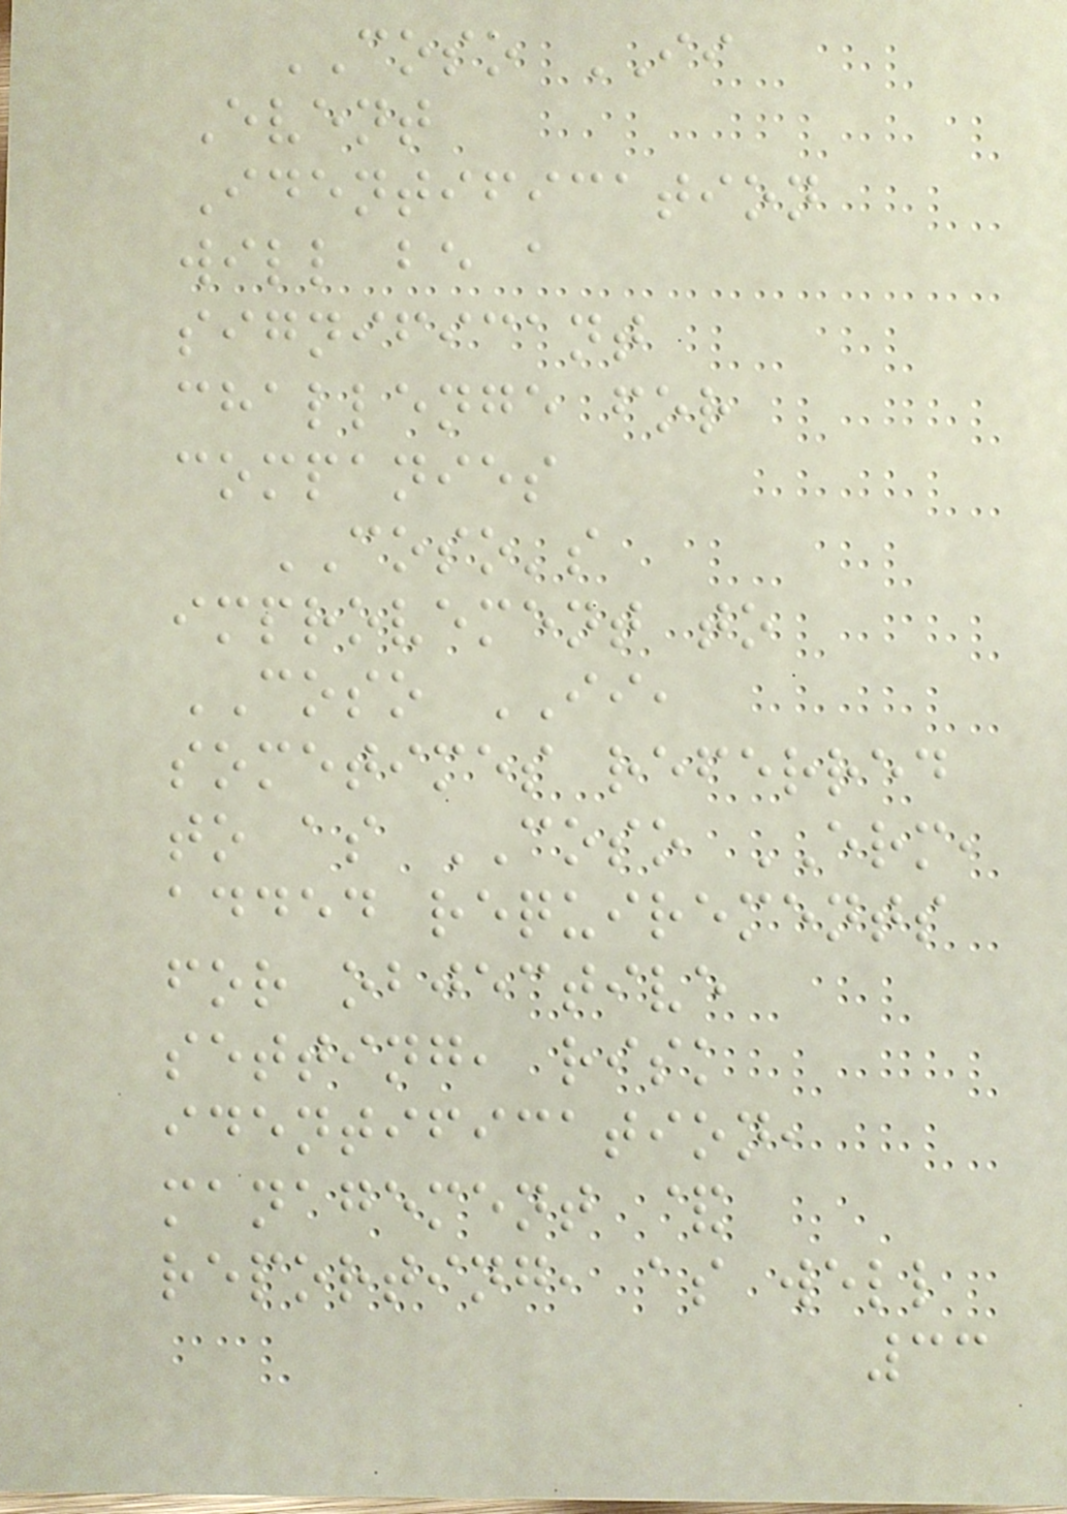COSO II
Event
Identification
will be a
significant
challenge for
companies
COSO's
improvement to
COSO II,
sometimes referred
to as COSO ERM,
added requirements
for objective
setting, risk
identification,
management &
reporting, as well
33
